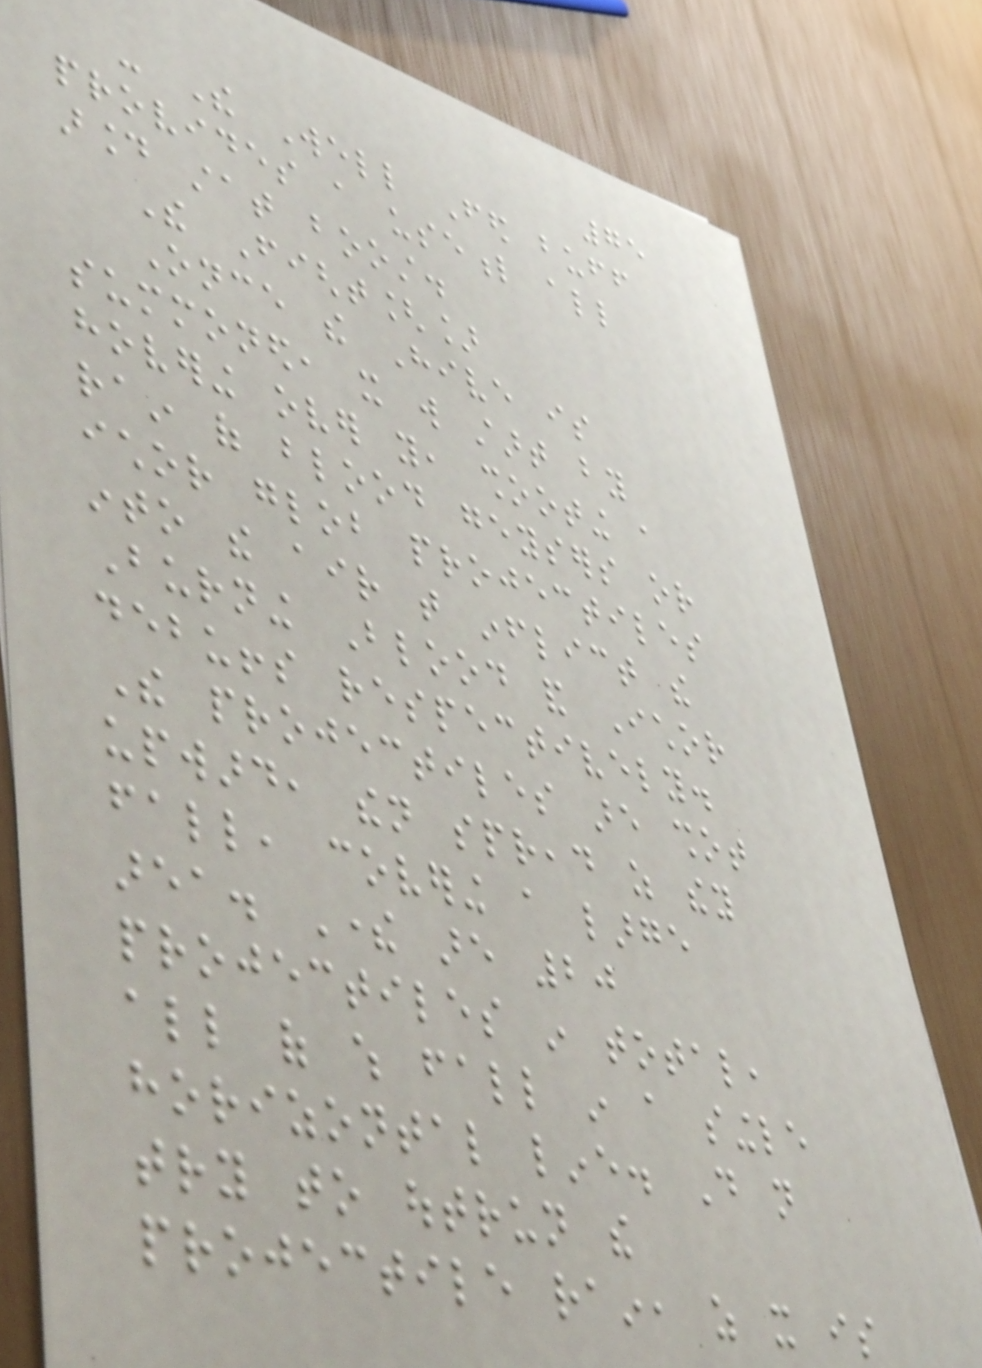75
- The Well Fed buff
provides a useful all
around stat boost.
The Fight[]
Once the Hive is
summoned, it will start by
hovering over you, shooting a
rain of blood geysers or
ichor glob projectiles
into the air that inflict the
Burning Blood and Ichor
debuffs respectively.
The projectiles are shot
upward, then spread as they
fall, covering a large
area. There are 20
projectiles in total,
all of which fall in a single
horizontal line. Do not
try to outrun the
projectile rain, as it is
